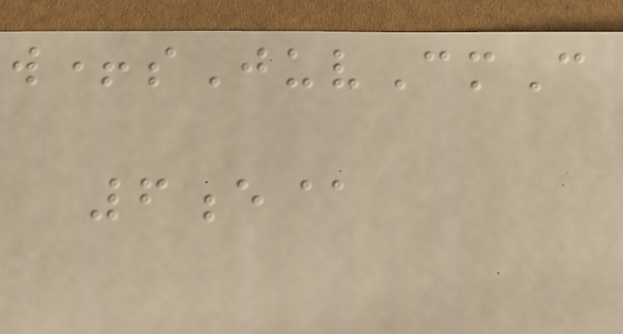w+sJuvCmC
6e@
